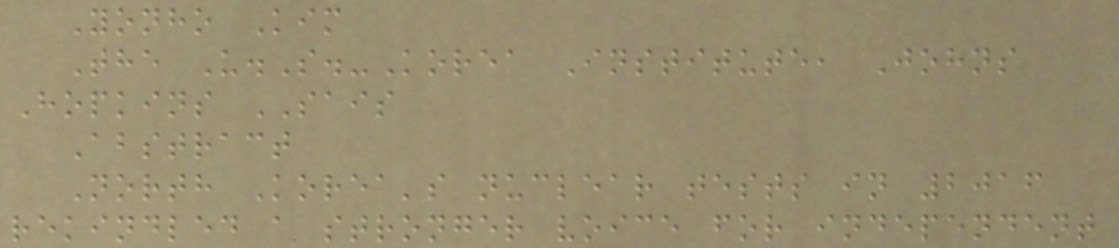Yonho Kim
The U.S.-Korea Institute, Johns
Hopkins SAIS
Abstract
North Korea's nuclear tests in 2016
rekindled a stronger voice for independent
